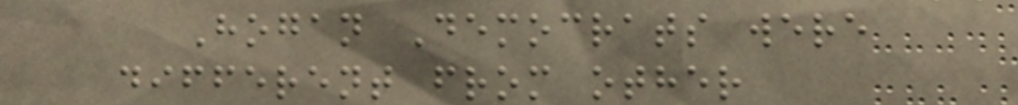Hogan Democrats were
different from other
